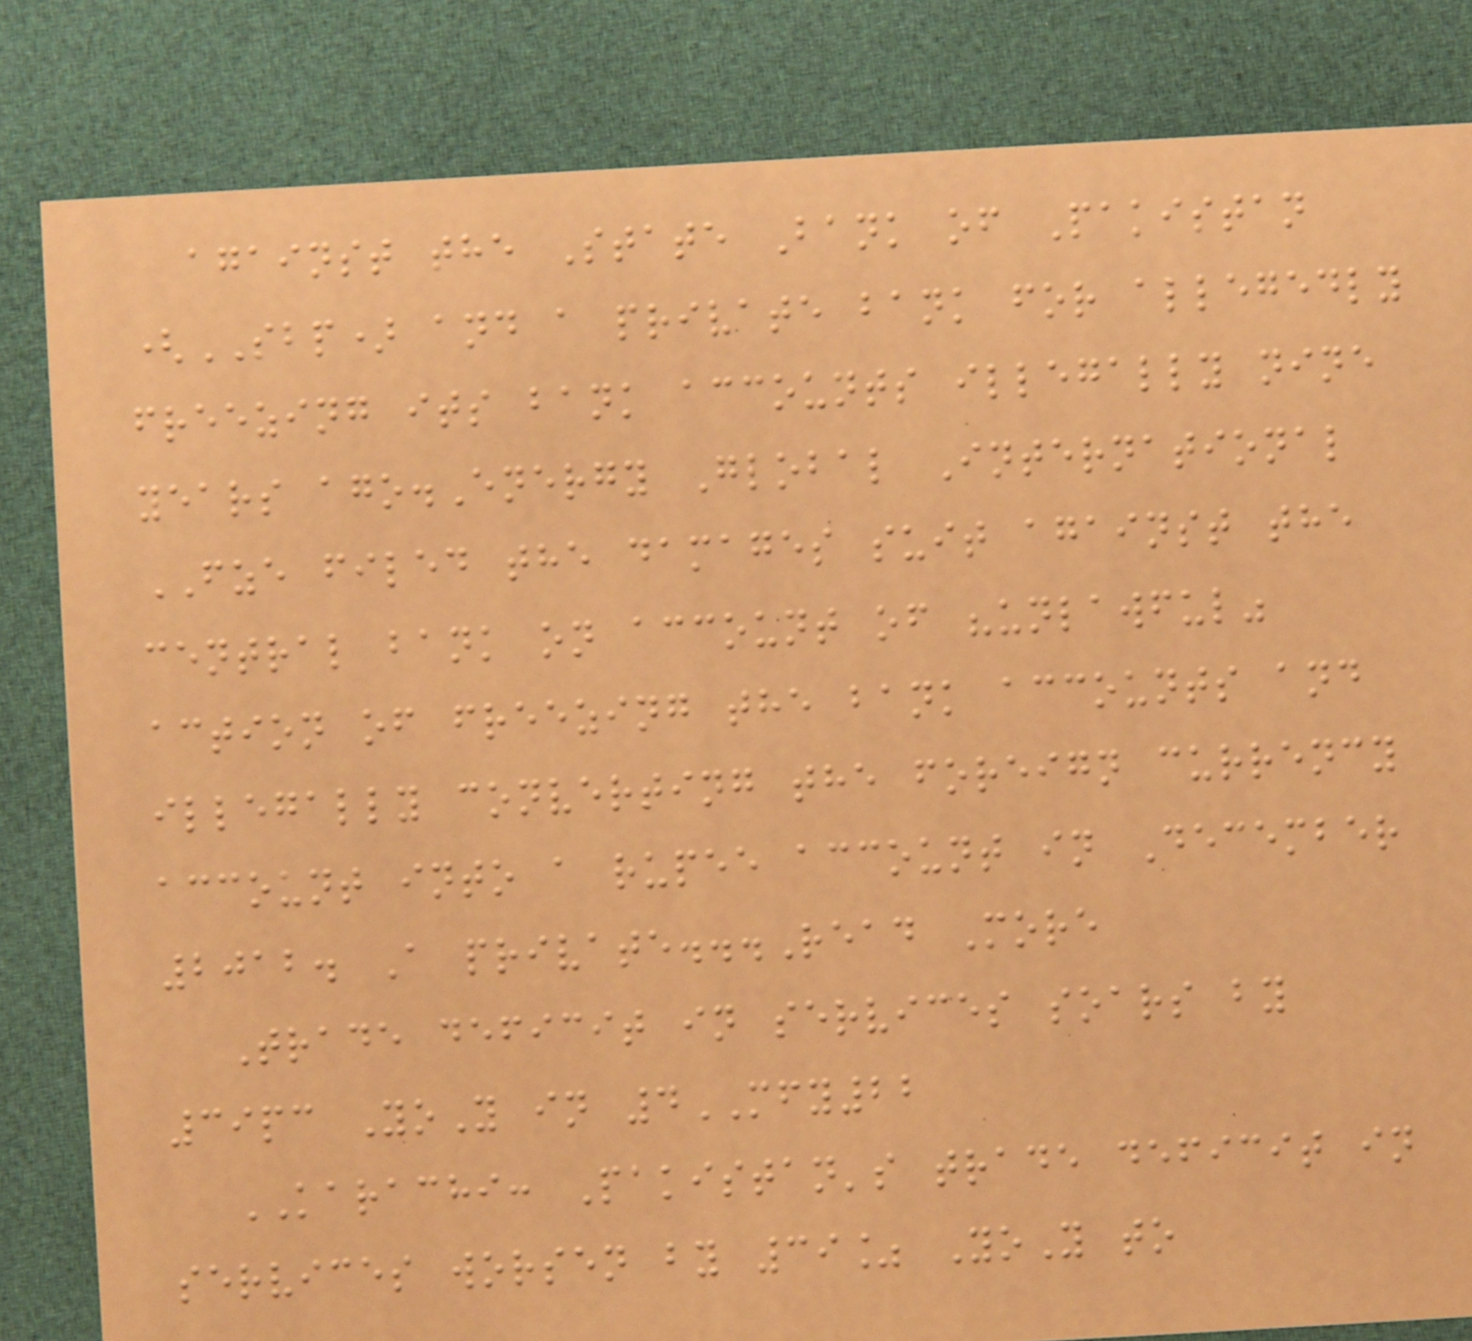against the State Bank of Pakistan
(SBP) and a private bank for allegedly
freezing its bank accounts illegally nine
years ago.Energy Global International
FZE filed the damages suit against the
central bank on account of "unlawful"
action of freezing the bank accounts and
illegally converting the foreign currency
account into a rupee account in December
2012. A private...Read More
Trade deficit in services soars by
39pc YoY in 4MFY22
KARACHI: Pakistan's trade deficit in
services worsen by 39% YoY to
